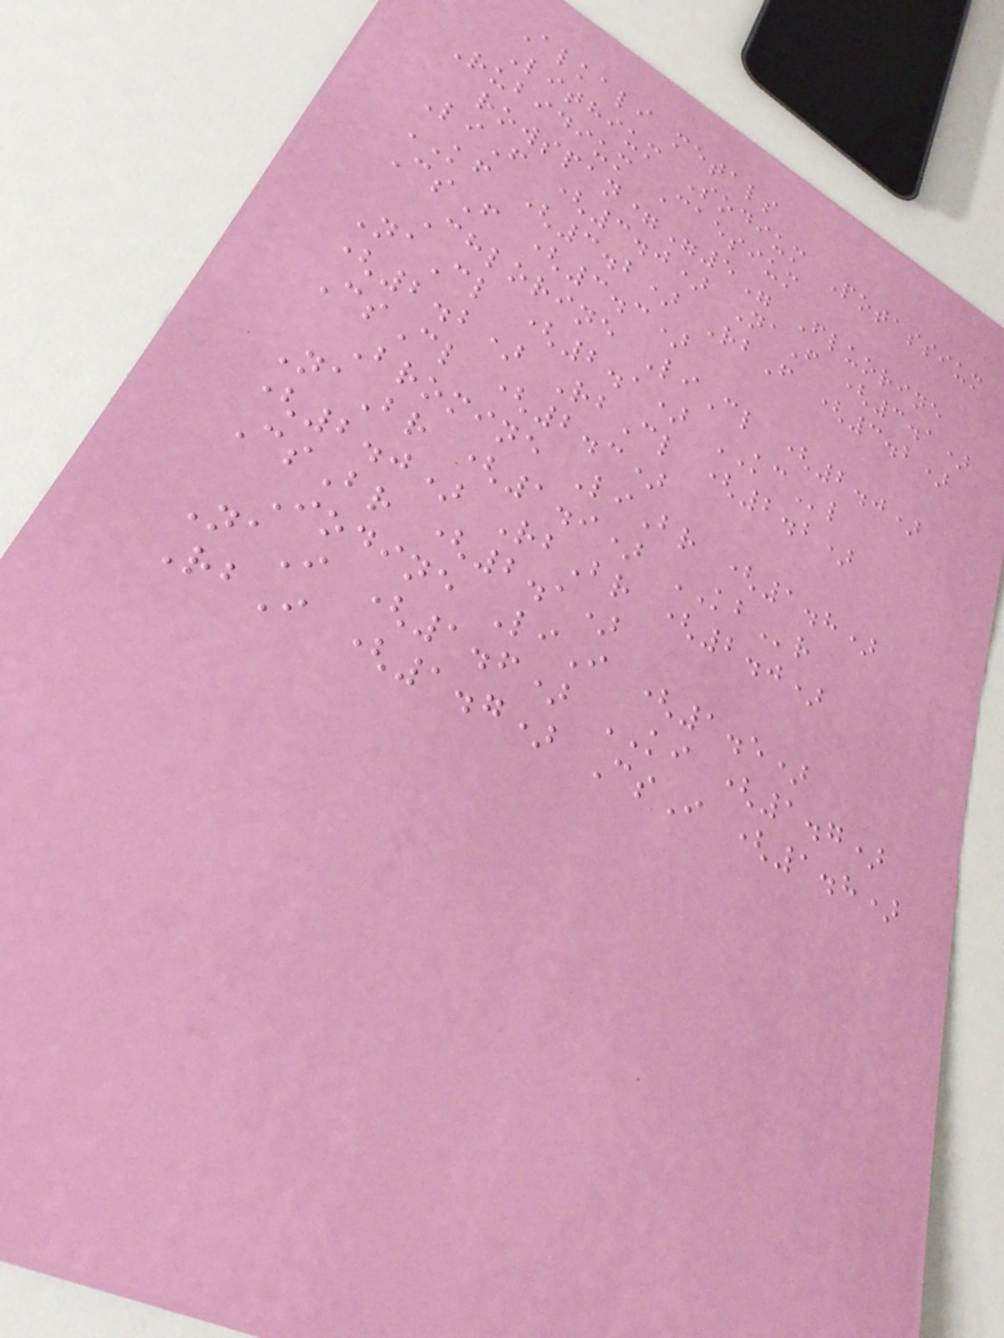Alkali metals
Lithium Sodium Potassium
Rubidium Caesium
rowspan="5" Fluorine
LiF (3.0) NaF (3.1)
KF (3.2) RbF (3.2)
CsF (3.3)
Chlorine LiCl (2.0)
NaCl (2.1) KCl
(2.2) RbCl (2.2)
CsCl (2.3)
Bromine LiBr (1.8)
NaBr (1.9) KBr
(2.0) RbBr (2.0)
CsBr (2.1)
Iodine LiI (1.5)
NaI (1.6) KI (1.7)
RbI (1.7) CsI (1.8)
